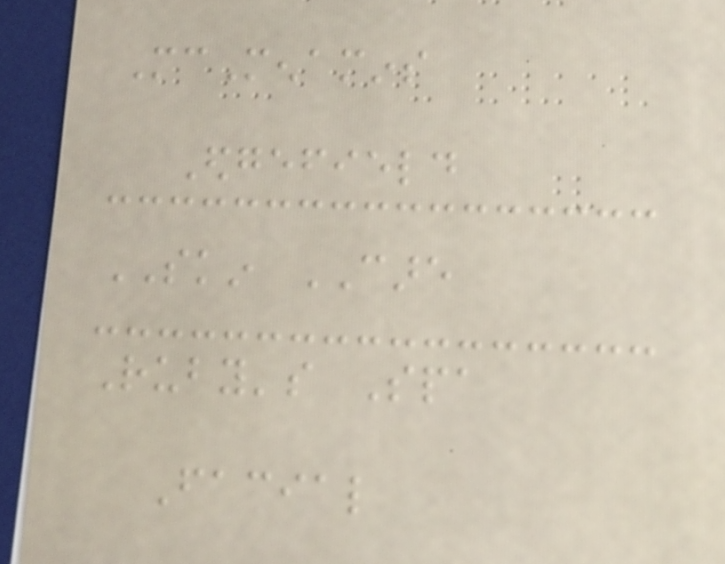McMenamins
Edgefield
SKIN CARE
Ruby's Spa
Facial
